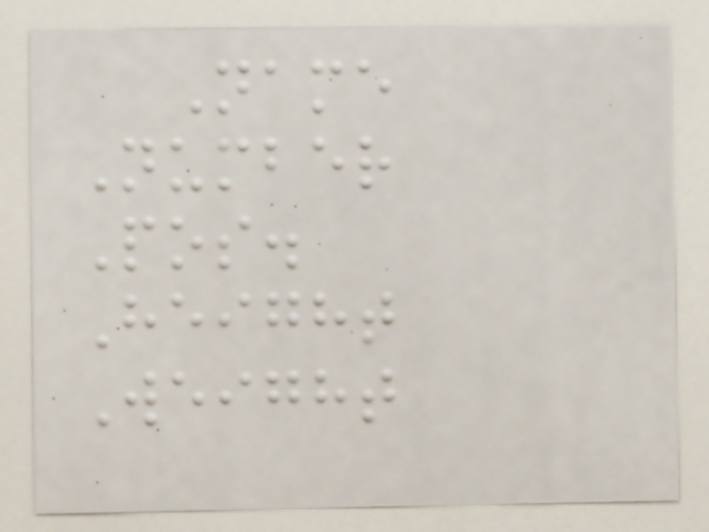Name
Number
Pos.
Height
Weight
